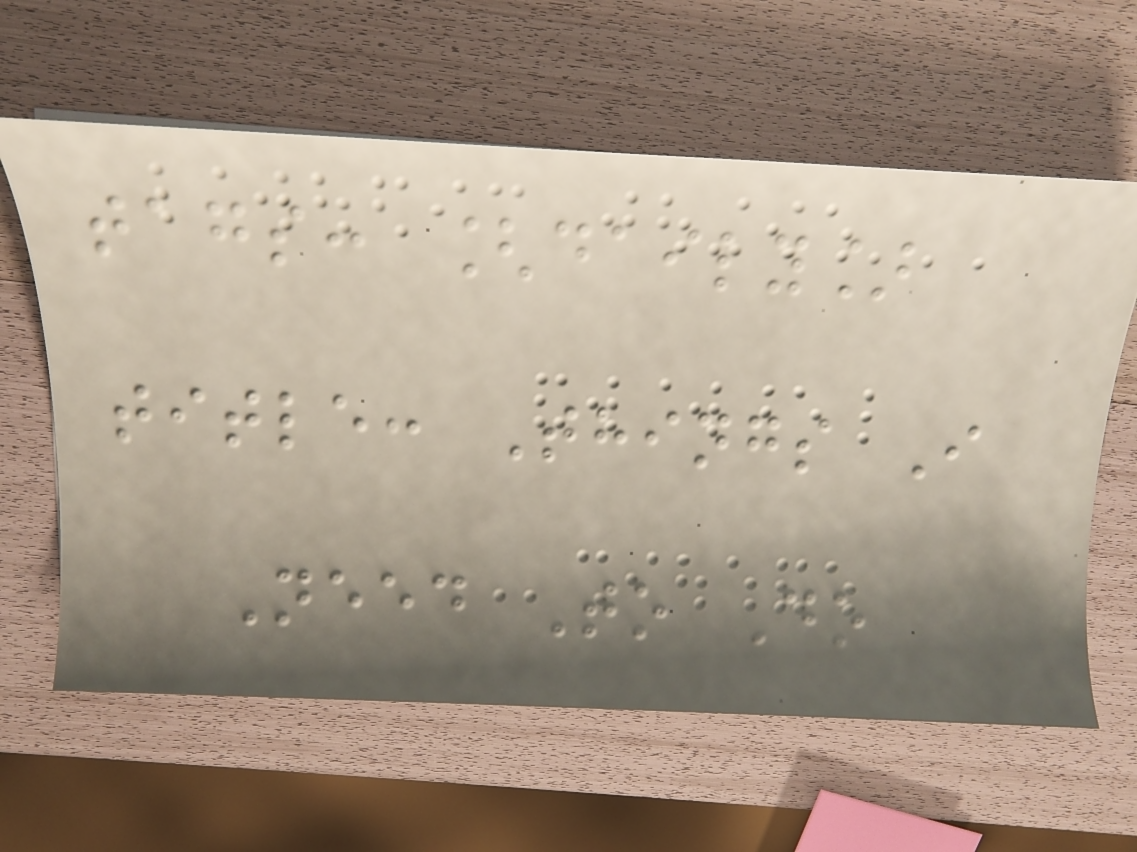tags: [daily]
title: Things I
Need To Do
